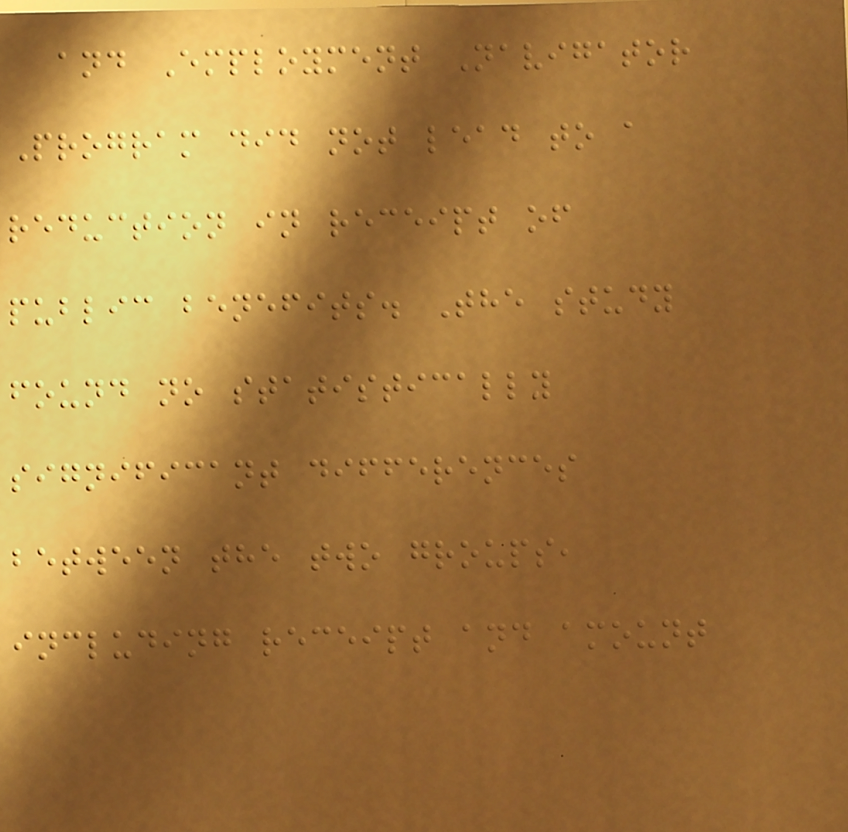and Employment Navigator
Program did not lead to a
reduction in receipt of
public benefits. The study
found no statistically
significant differences
between the two groups,
including receipt and amount
